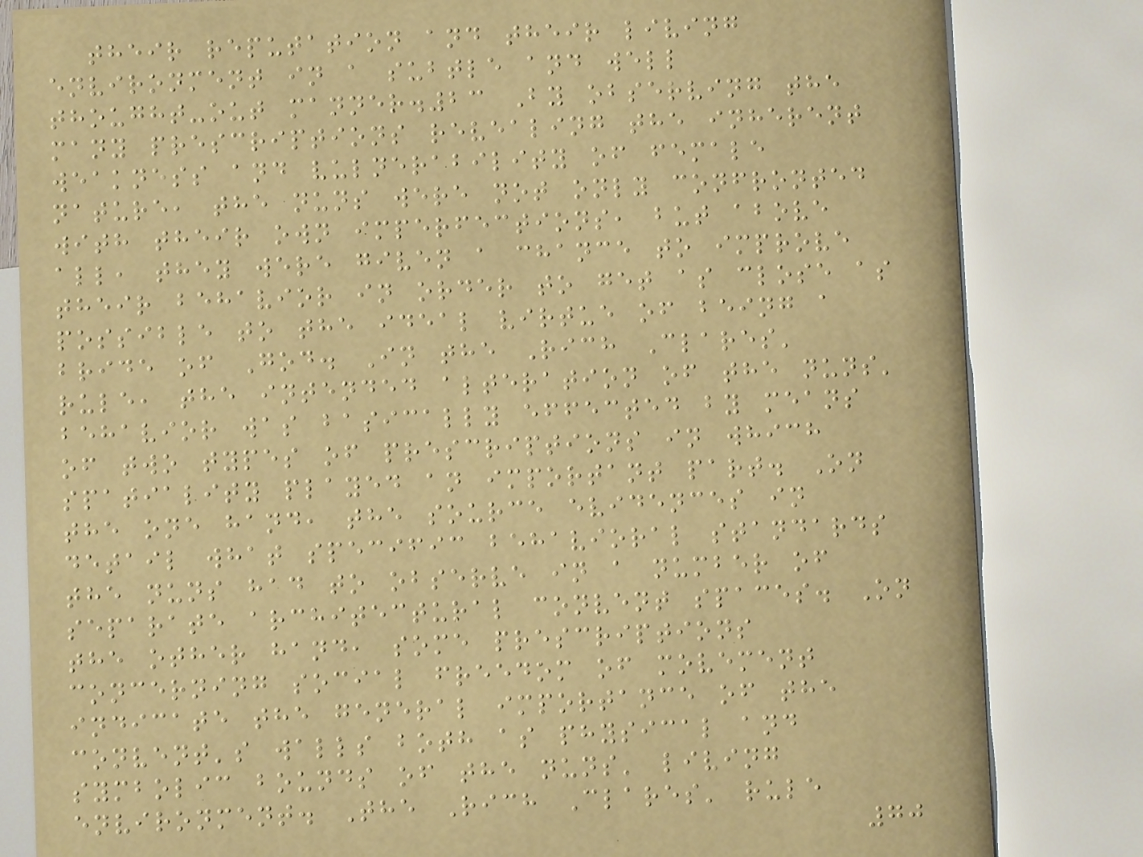their reputation and their living
environment in a subtle and well
thought-out manner.23 By observing the
many prescriptions revealing the inherent
weakness and vulnerability of female
nature, the nuns were not only confronted
with their own imperfections, but above
all, they were given a chance to improve
their behavior in order to get as close as
possible to the ideal virtue of being a
bride of God. In the Rich Clares'
rule, the intended alteration of the nuns'
behavior was basically effected by means
of two types of prescriptions in which
spatiality played an important part. On
the one hand, the source evidences in
detail what specific behavioral standards
the nuns had to observe in a number of
separate architectural convent spaces. On
the other hand, some prescriptions
concerning social freedom of movement
indicate the general importance of the
convent's walls both as physical and
symbolic bounds of the nuns' living
environment. The Rich Clares' rule
70
